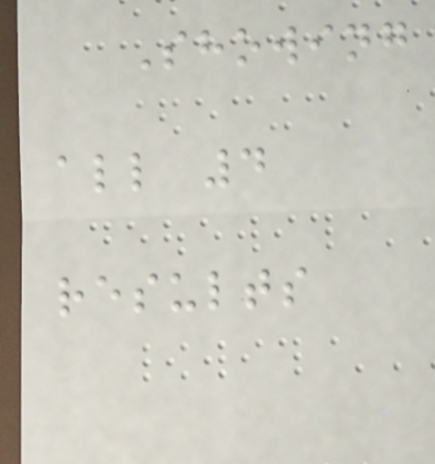Showing
all 4
results
